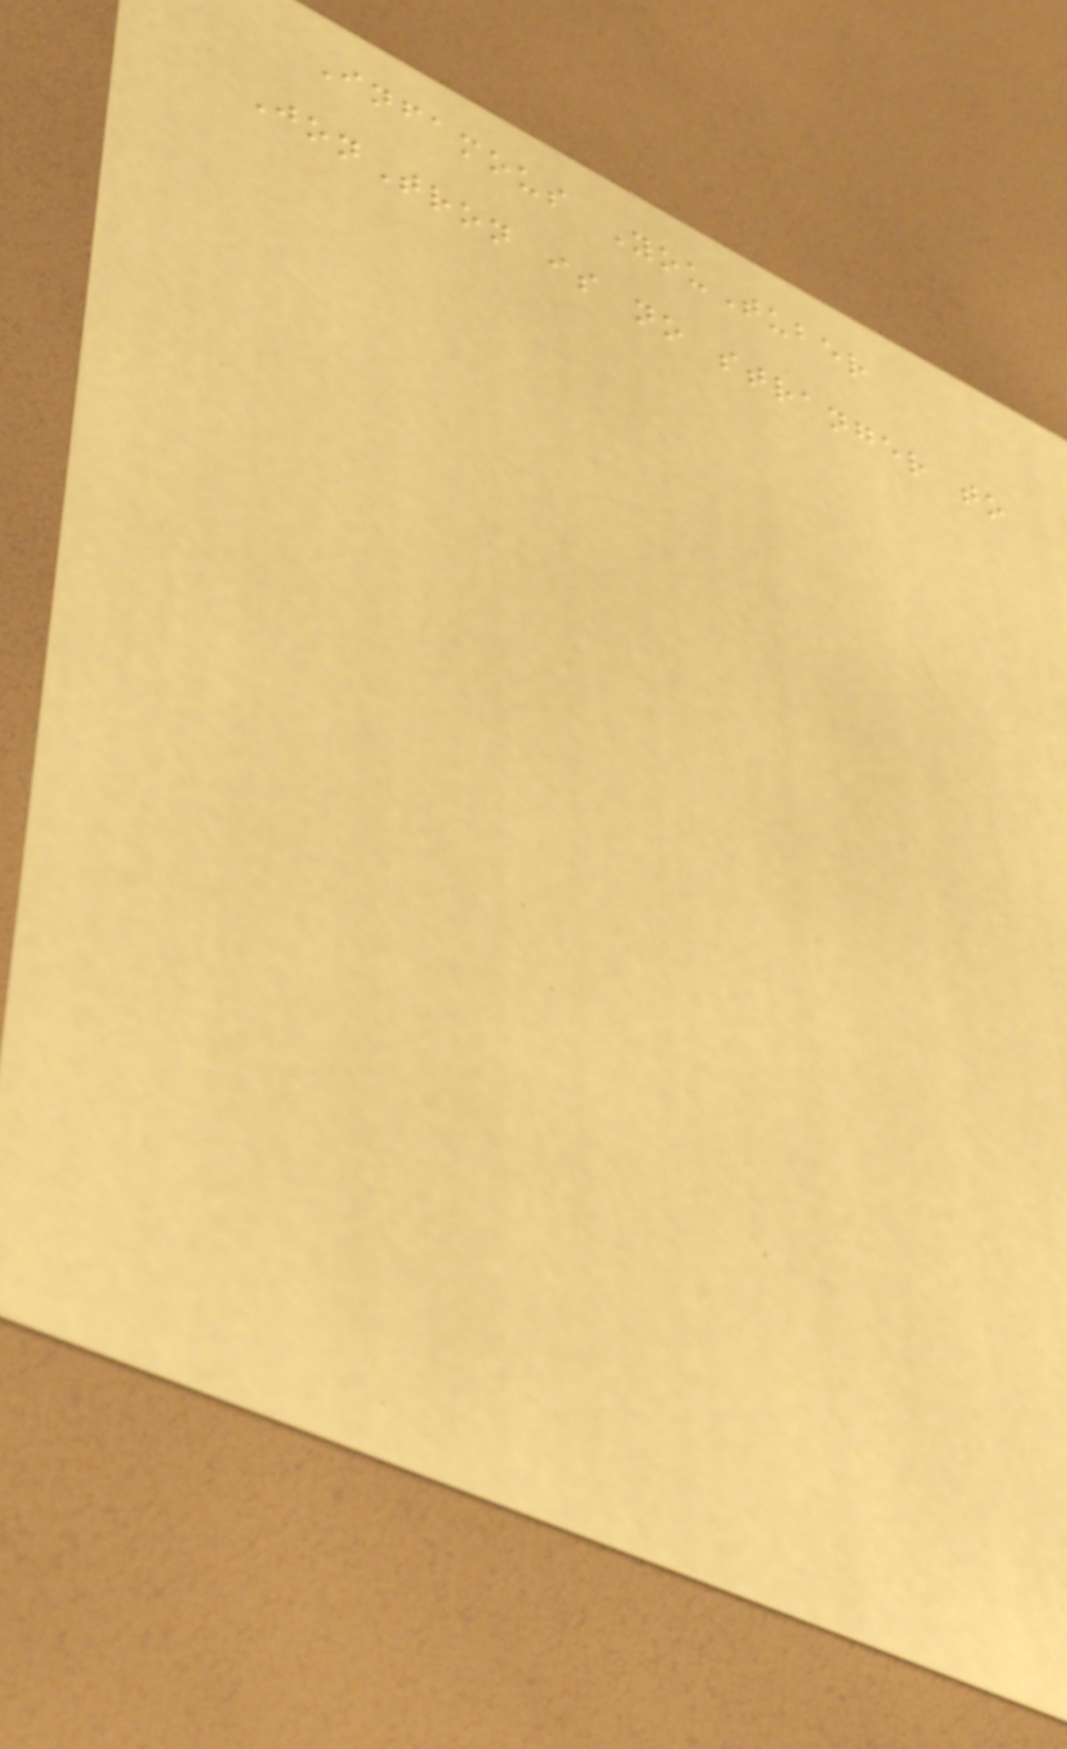Infamous YouTuber
JonTron is no stranger to
